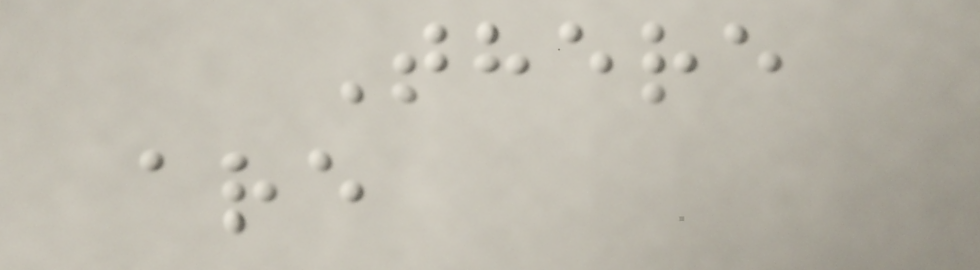There
are
